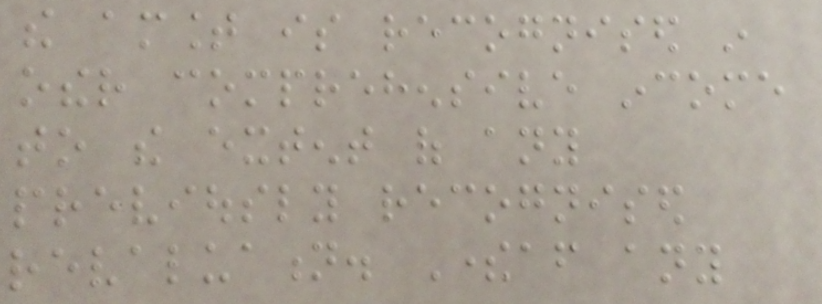the amount is recognised in
other comprehensive income
to the extent of any
previously recognised
revaluation. Thereafter any
